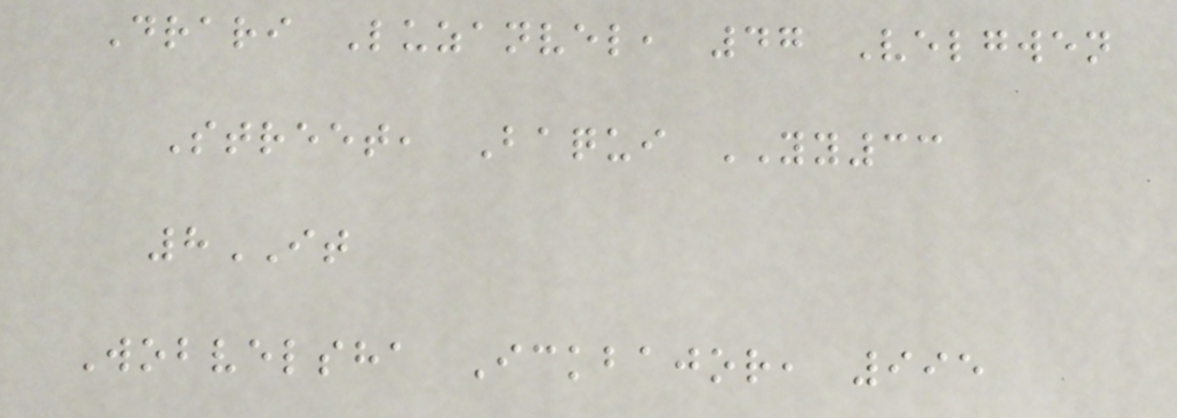Drari Luzanvel, 47 Velgwen
Street, Baqui YY33
8IT
Wobvelsha Ickbajor, 995
